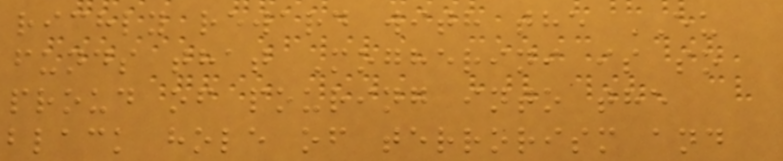richly reward with the EU
funds that Mogherini is so
proud of pouring into the
black hole of terrorism and
